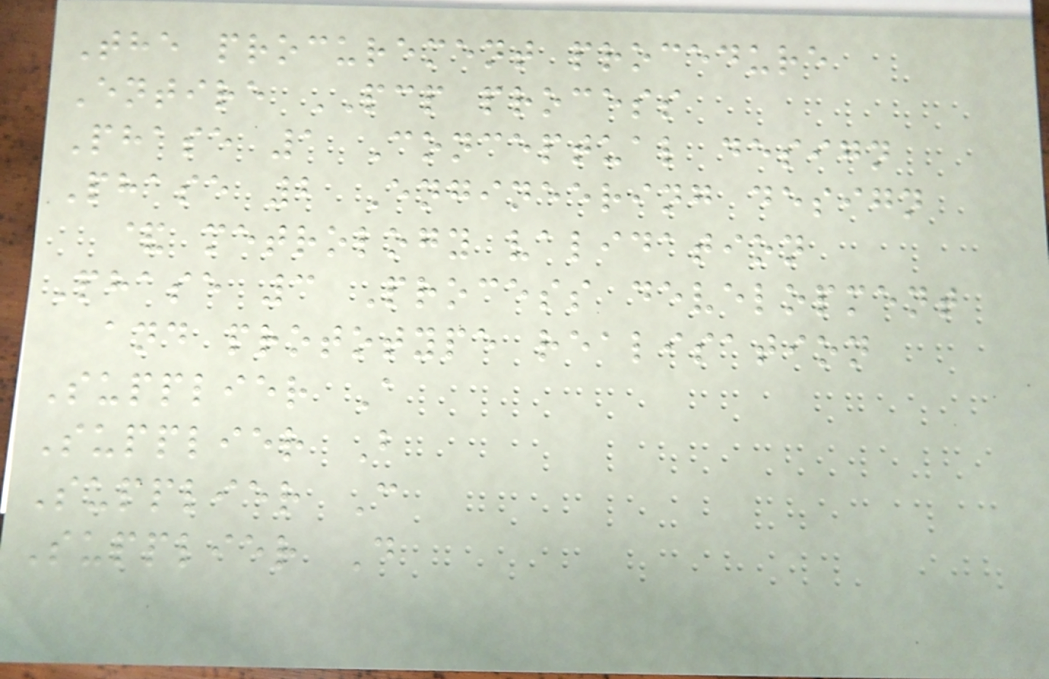The procurement procedure
Entire PCP process
Phase 1 Conceptual design
Phase 2 Engineering design
& metrology validation
Phase 3 Process development
and prototype realisation
Supplier A
Supplier B
Supplier C
Supplier D
